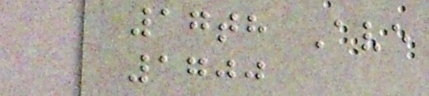17th Ave
1700
